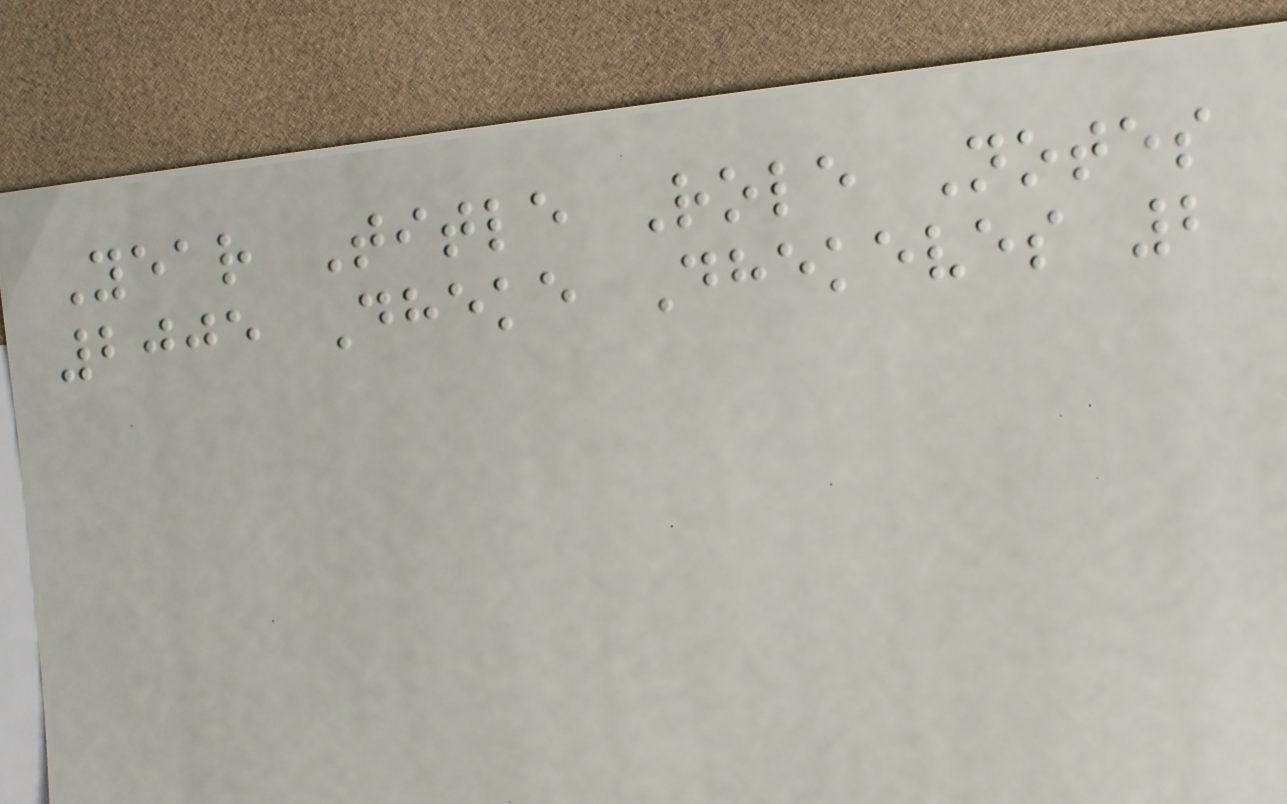Year Title Role Notes
2005 Dheke Dhekeves 2
